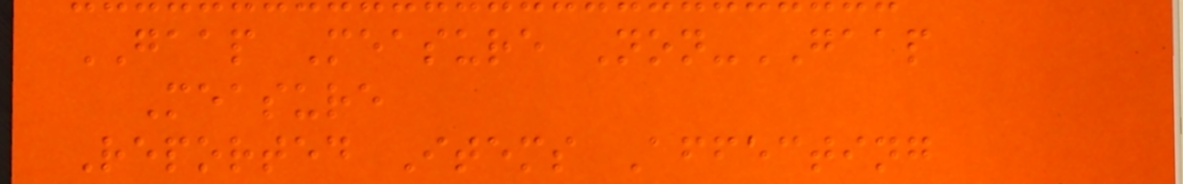GAAP Measure Non-GAAP
Measure
Reported Items Affecting
